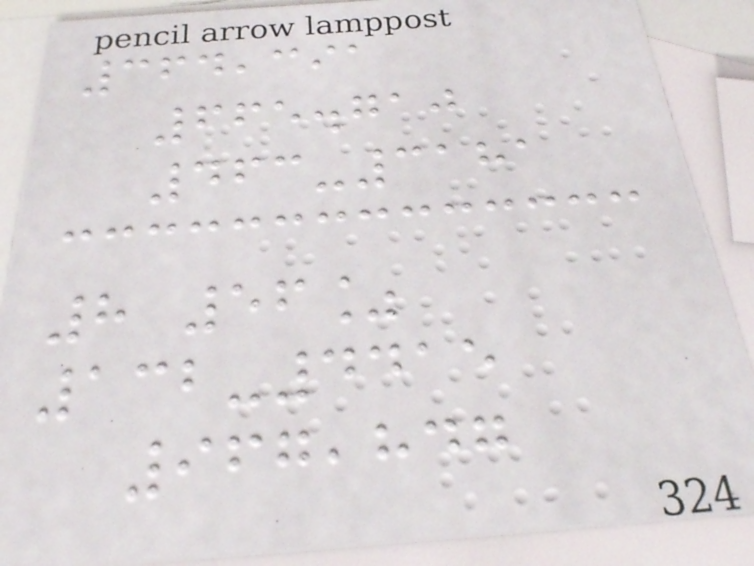364,391
665.710
463-3181
8 56%
132-4415
967,847
